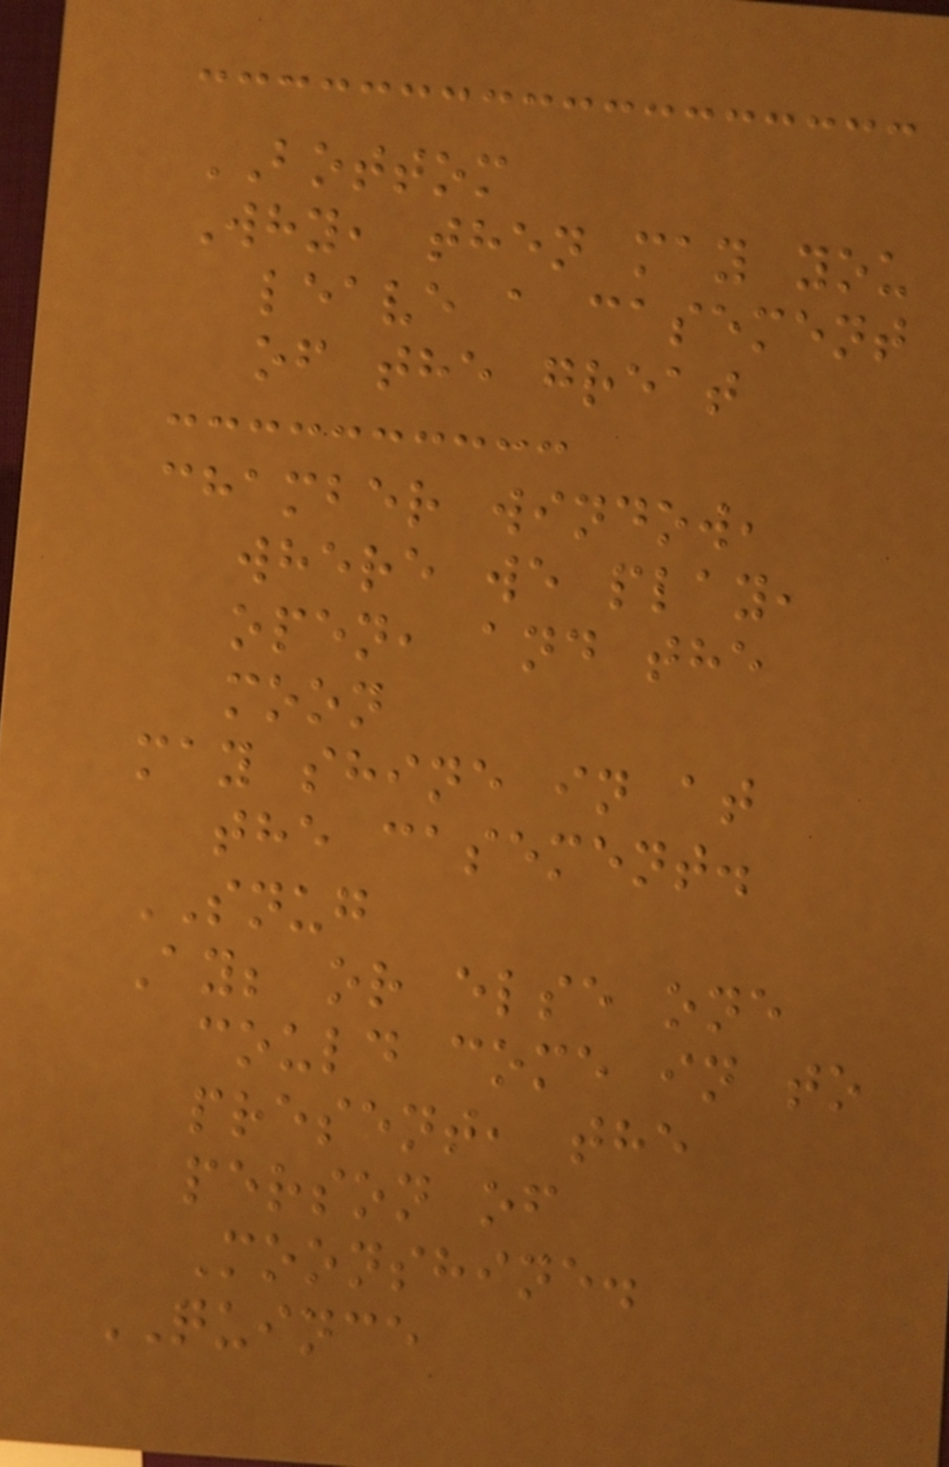BOTTOM
Why, then may you
leave a casement
of the great
chamber window,
where we play,
open, and the
moon
may shine in at
the casement.
SNUG
Ay; or else one
could come in to
present, the
person of
Moonshine.
QUINCE
